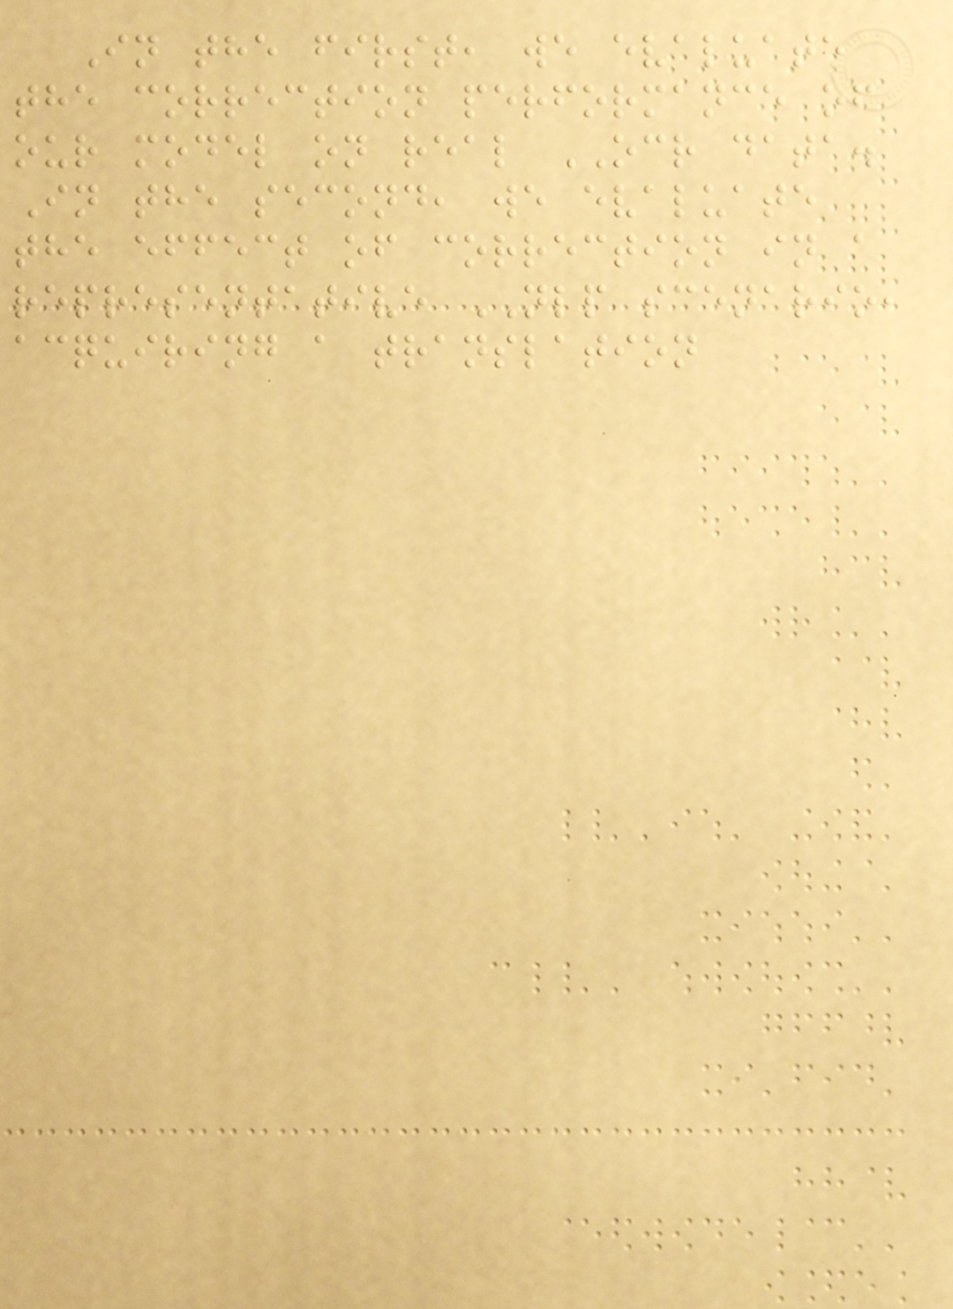In the first, we evaluate
the correction performance of
our model on real OCR data.
In the second, we evaluate
the effect of correction in a
representative NLP scenario,
acquiring a translation
